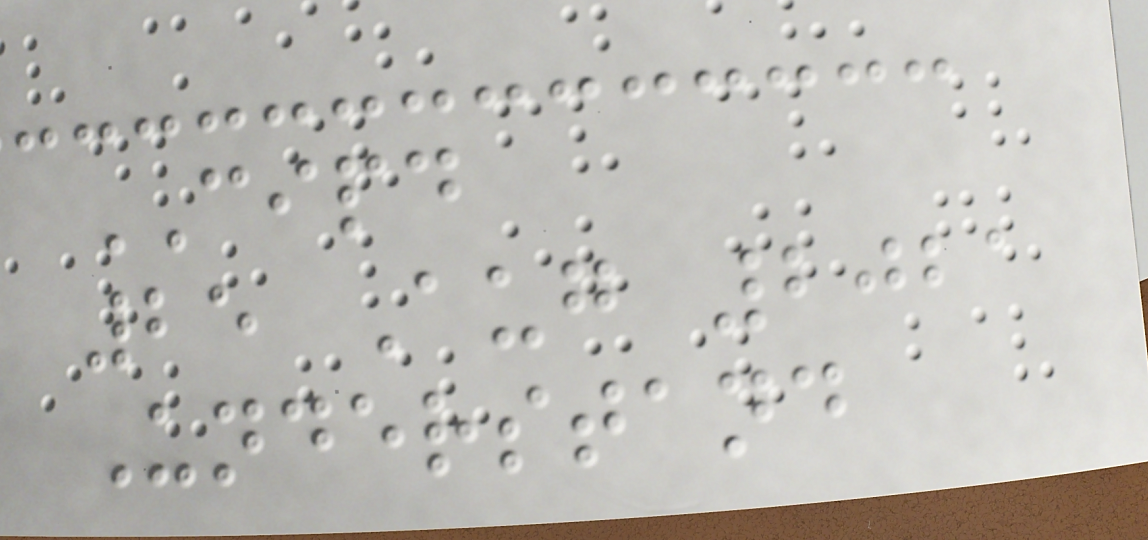CIPD
25 Aug 2021
Understand
